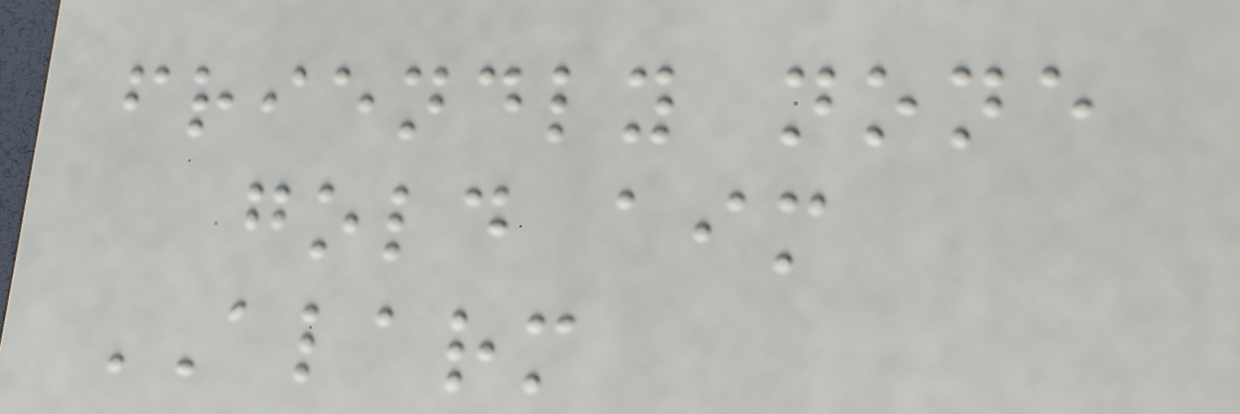friendly none
gold aim
ALARM
